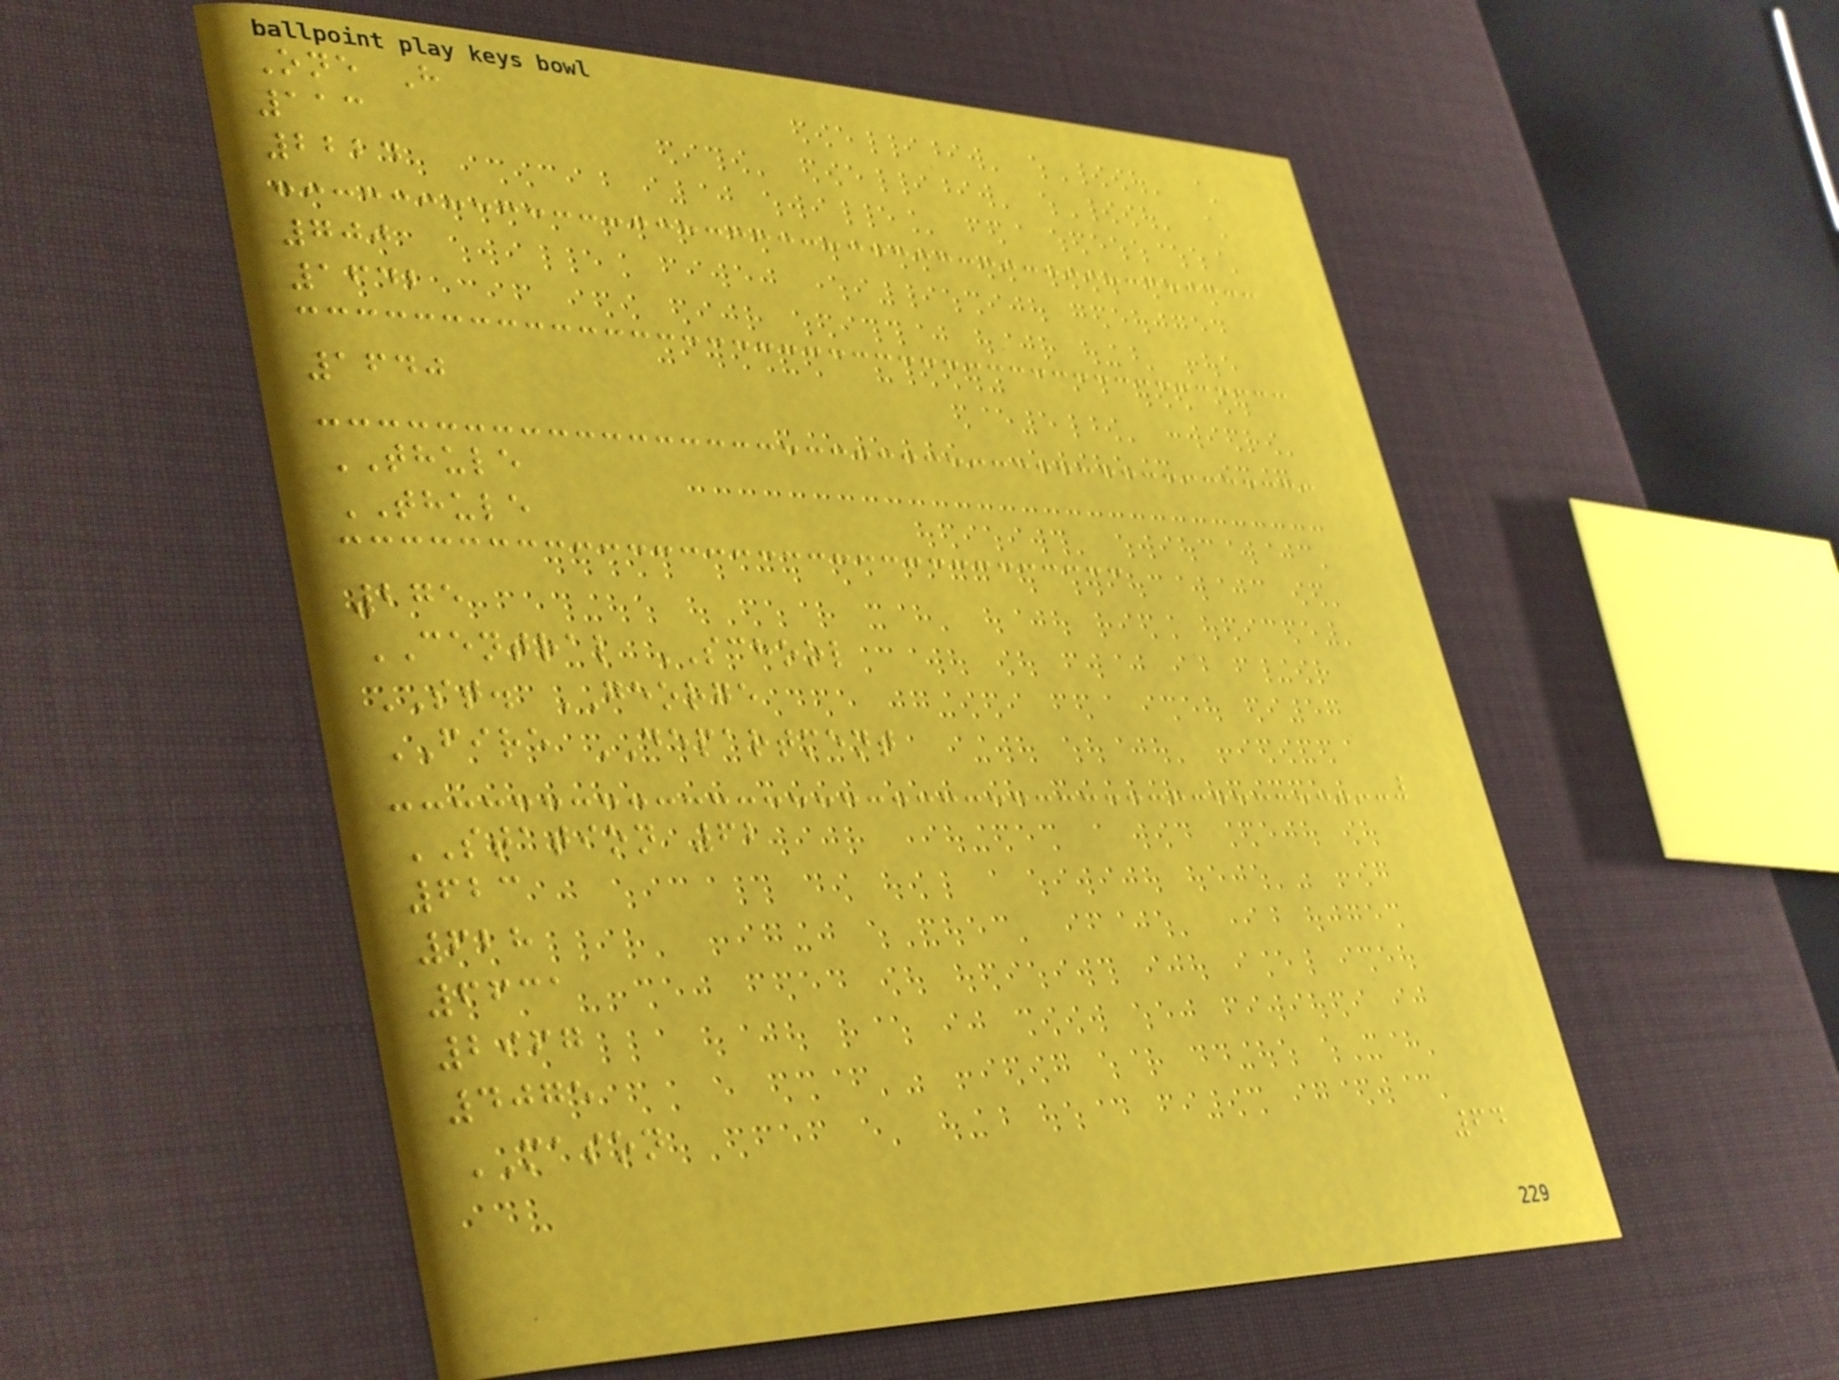One H
113
2224
700
1642
1640
THULE
THULE
275
CENTRAL SCHOOL
ST. GEORGE
FIRE DEPARTMENT
STATION 62
623
628
6631
2967
4075
MASON
64
